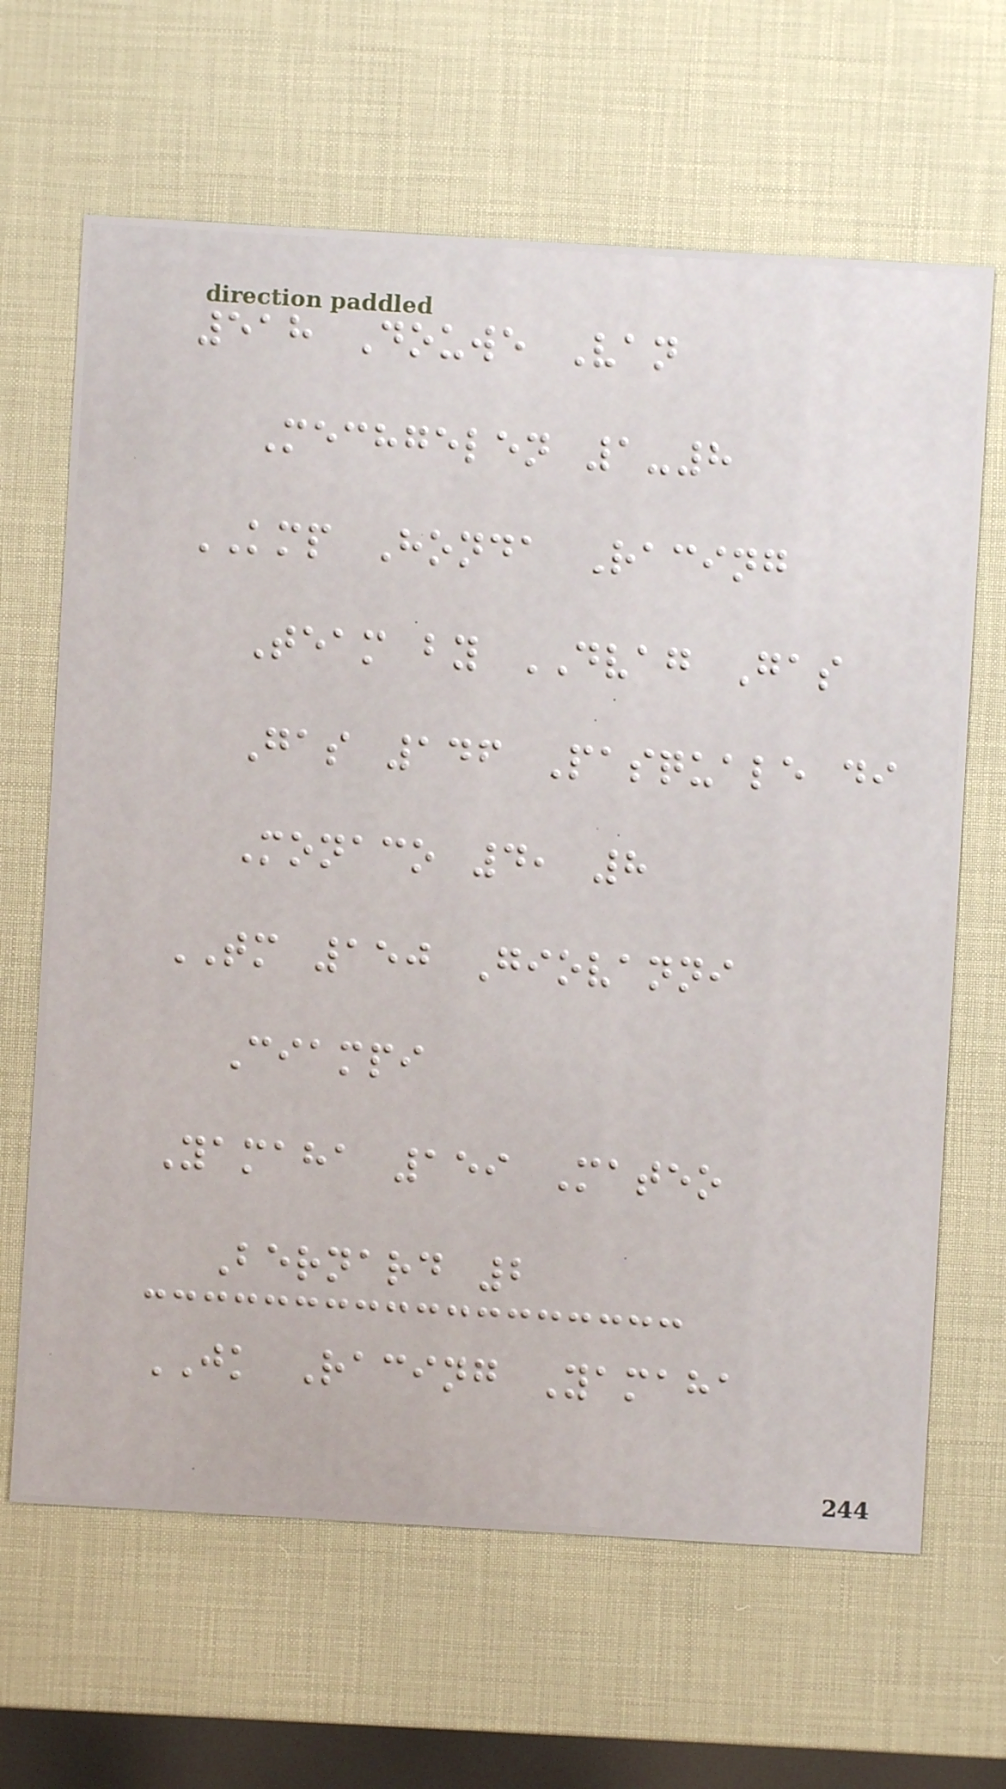518 Douwe Van
Mechgelen 1-8
KMP Honda Racing
Team by DVAG Gas
Gas 146 Pasquale di
Monaco 4, 8
TM 150 Giovanni
Ciampi
Yamaha 159 Mateo
Bernard 2
JK Racing Yamaha
